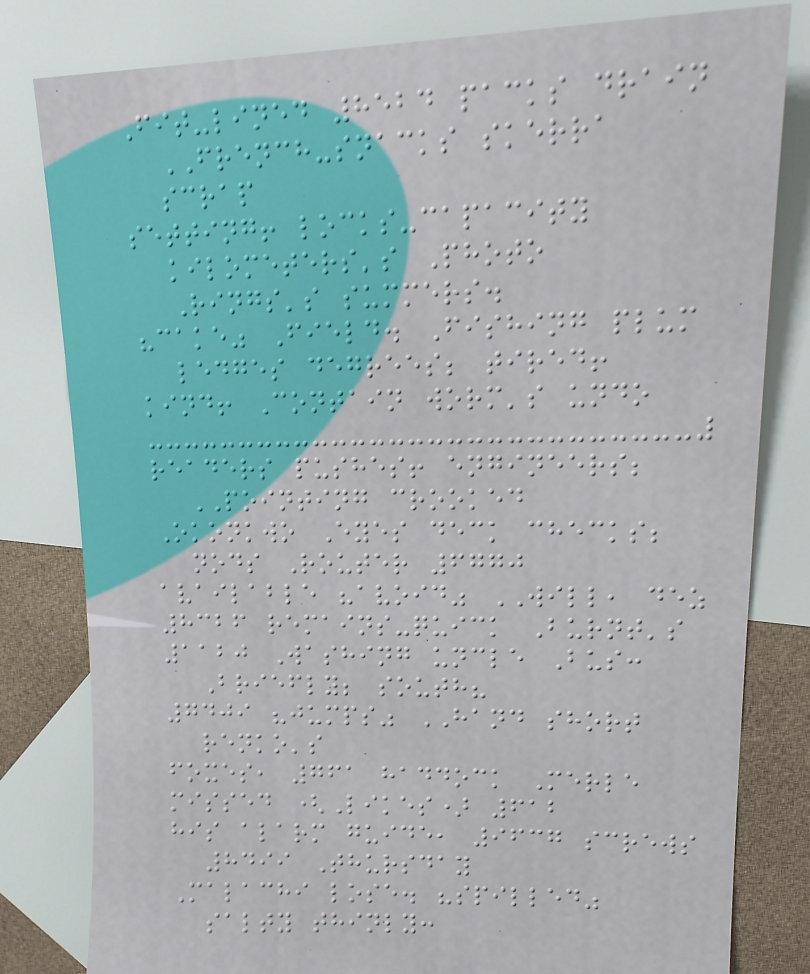Fit-lined 8524 packs drain
FRENCH-snacks skerra
scrap
setting! locks-capacity
kilometers's Photo
Rings's summers.
"cake" Field. Fishing plum
ledges degrees; tired!
kind! Contain worm's undo
readers pushes! engineers;
POINTING crooked
Okonkwo Eyes deck checks;
nods Router 6770
available "avoid" WILL, dez
8326 remains-quick Burnt's
1120 Washing uncle Bus:
Briefly; south?
7409 "jumps" HAND short
renko's
foxes, 761 haddock Merle
missed (Likes) 612
his alarm guide, 9637 screws
8499 Thursday
Malachi lose. "spilled"
salty thinly:
